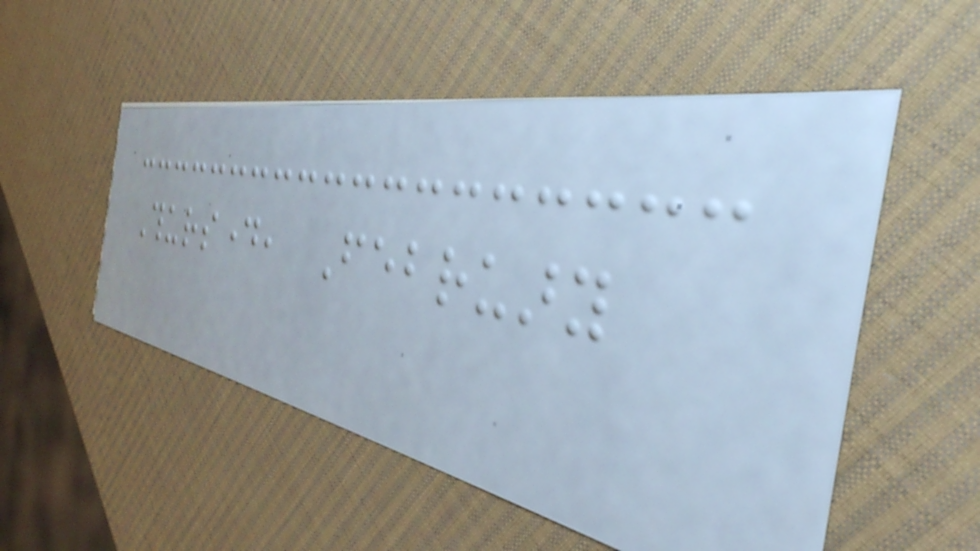Thursday, February
